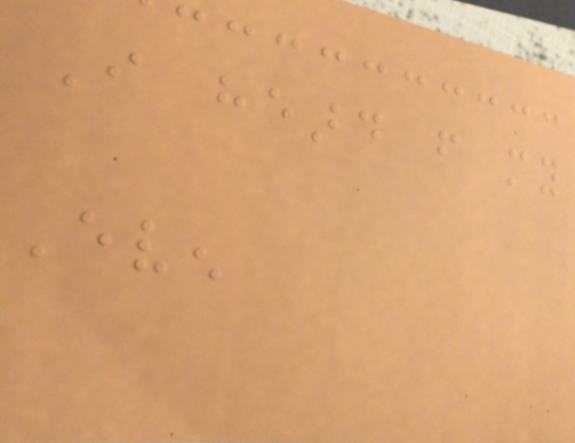I heard from my
Even
